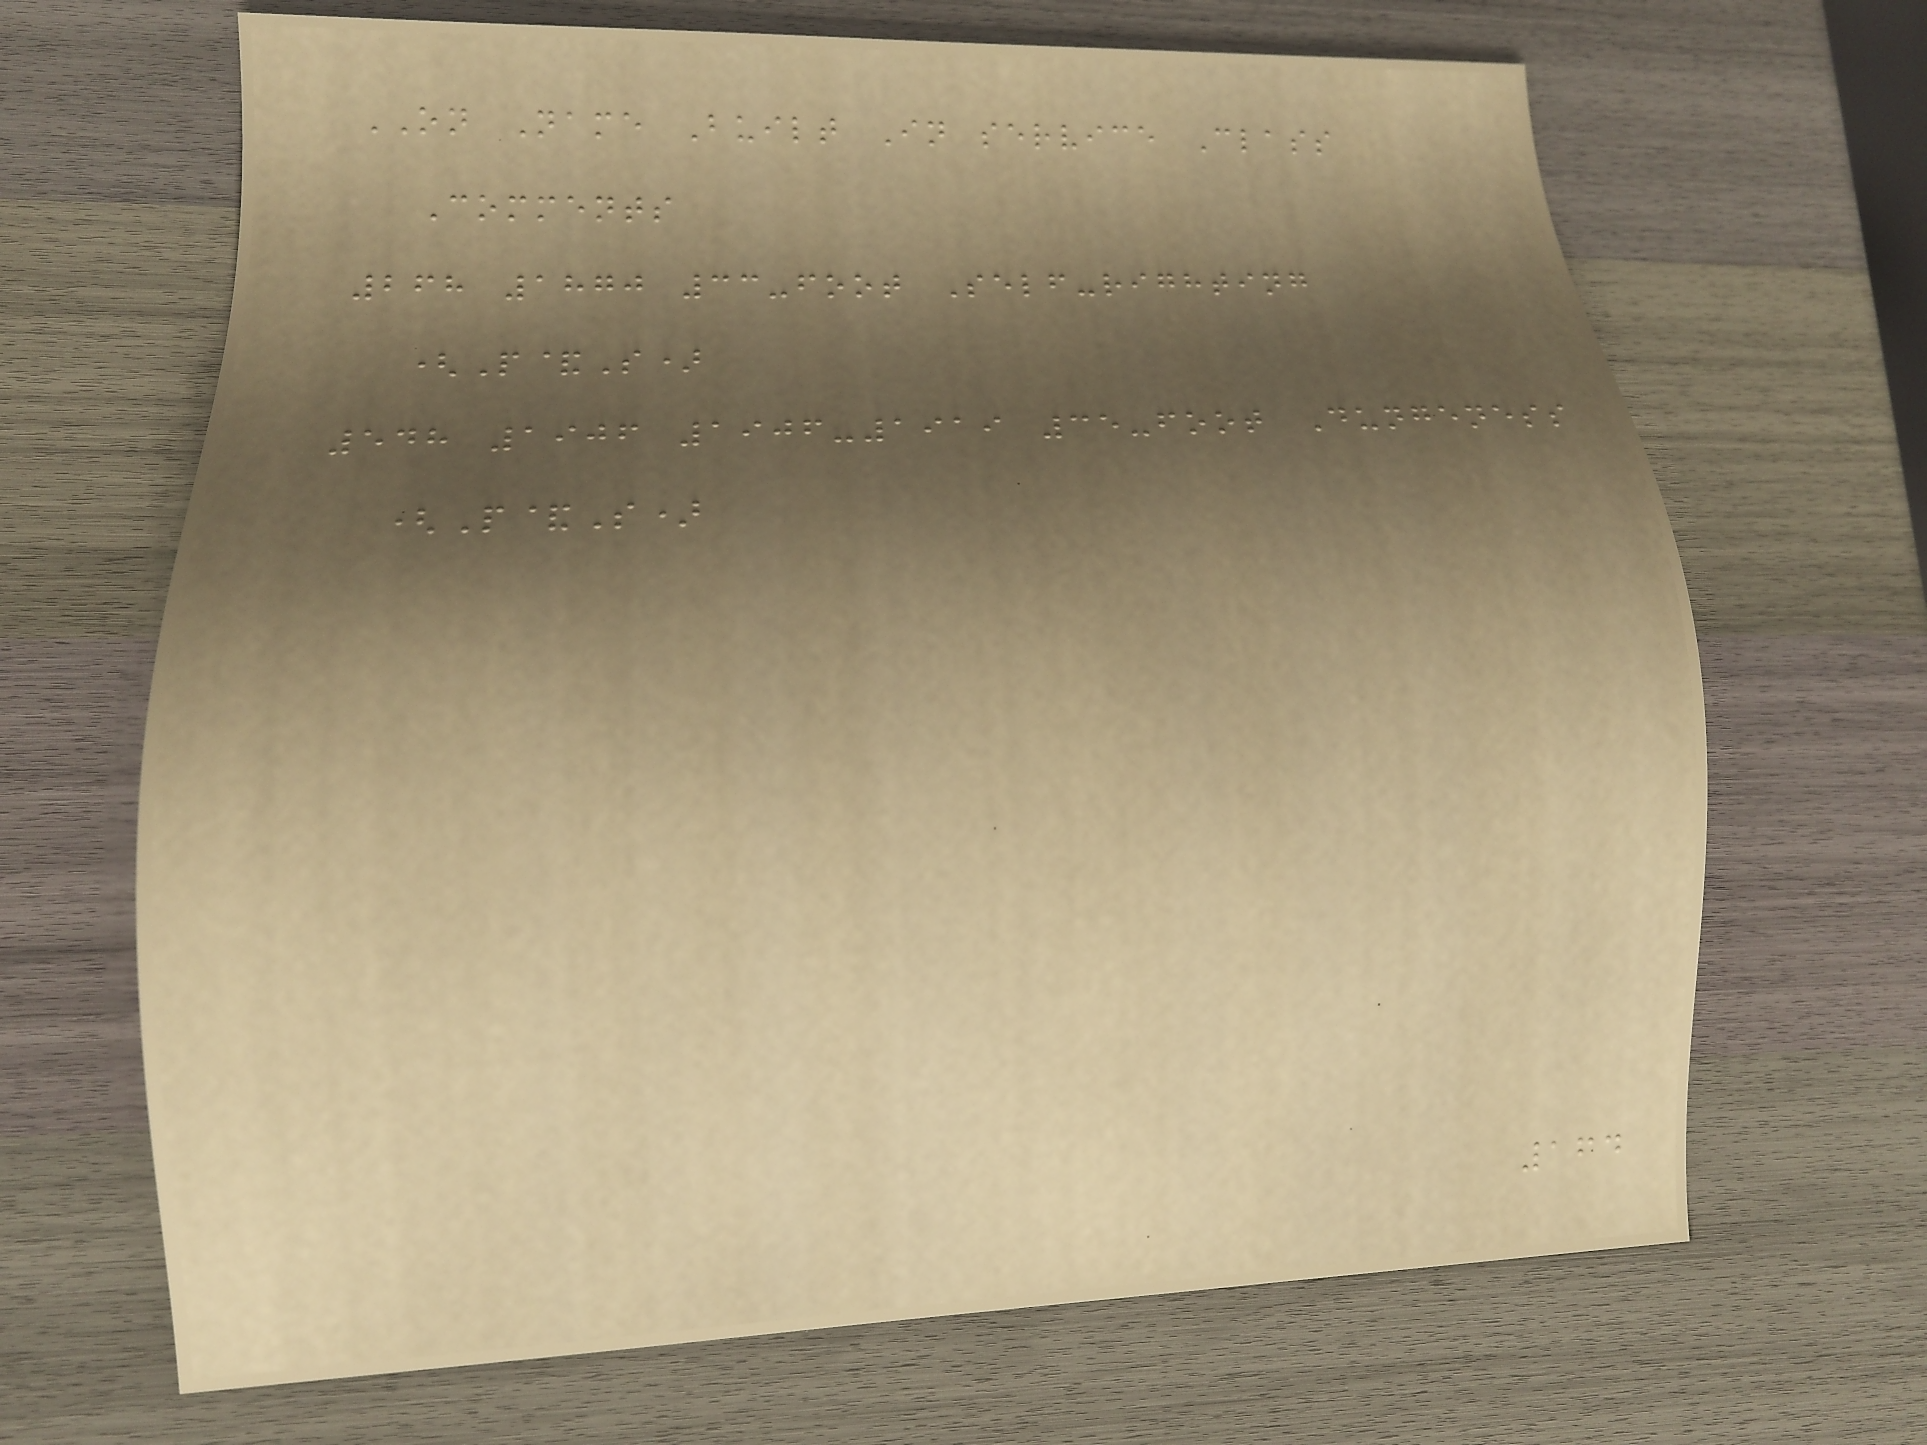ON Name Built In service Class
Comments
268 1870 33-foot Self-righting
(P&S)
548 1906 1906-1919 35-foot Dungeness
(P&S)
164
